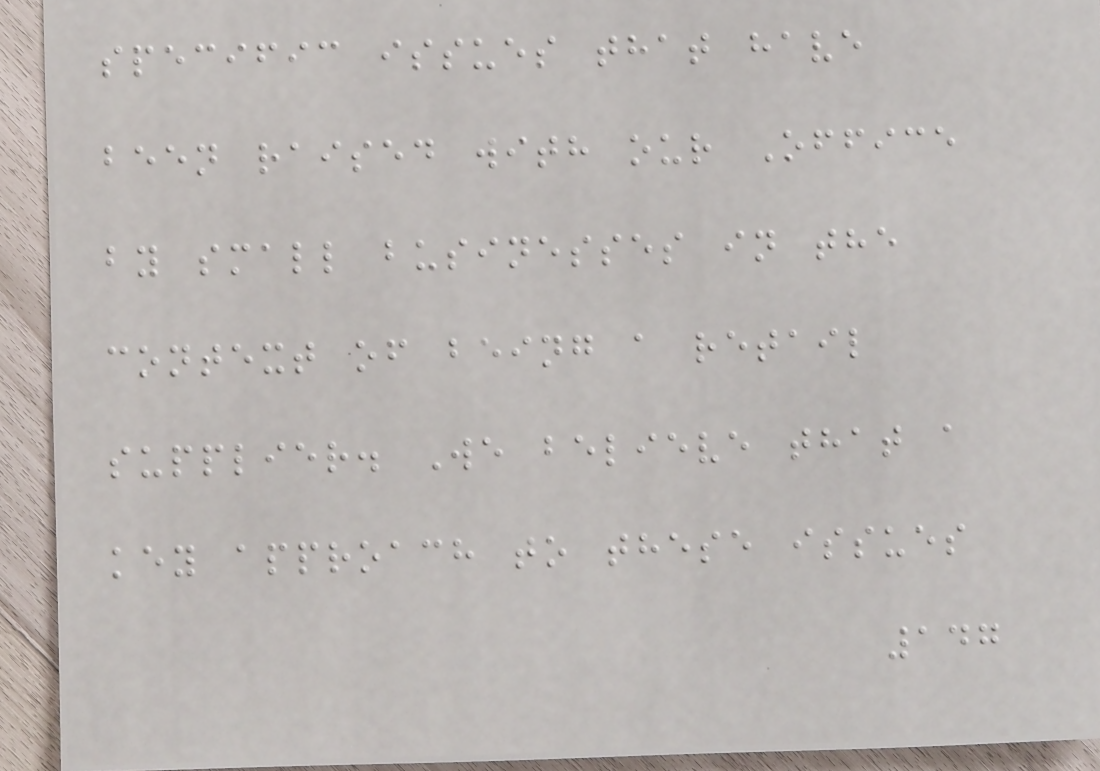specific issues that have
been raised with our Office
by small businesses in the
context of being a retail
supplier. We believe that a
key approach to these issues
147
